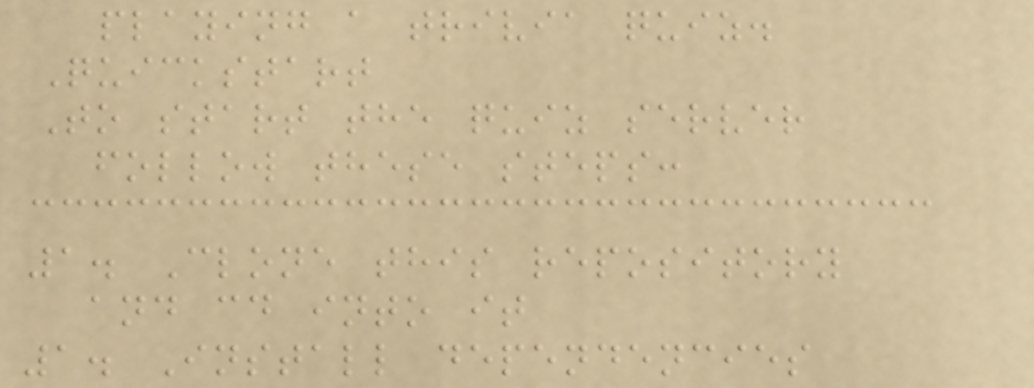playing a trivia quiz.
Quickstart
To start the quiz server
follow these steps:
1. Clone this repository
and cd into it
1. Install dependencies
